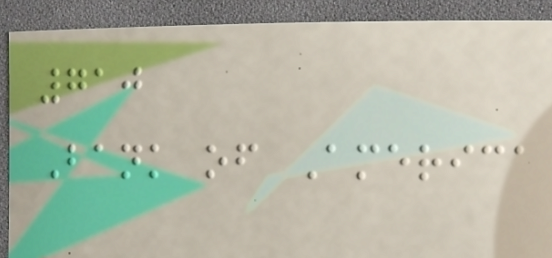710
Bank of America
